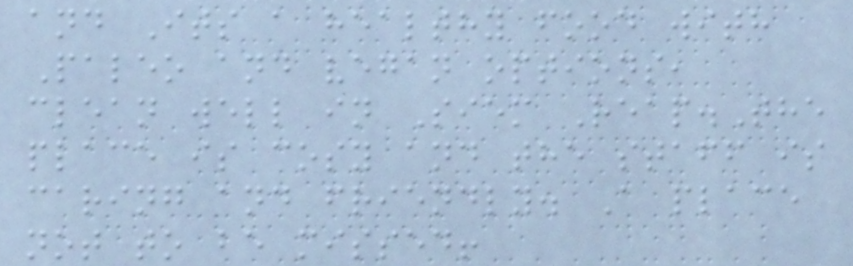and Its a healthy food with
Paleo and vegan options,
clean well in Siem Reap.The
place is cosy and the staff is
caring and friendly. A place
not to be missed!
